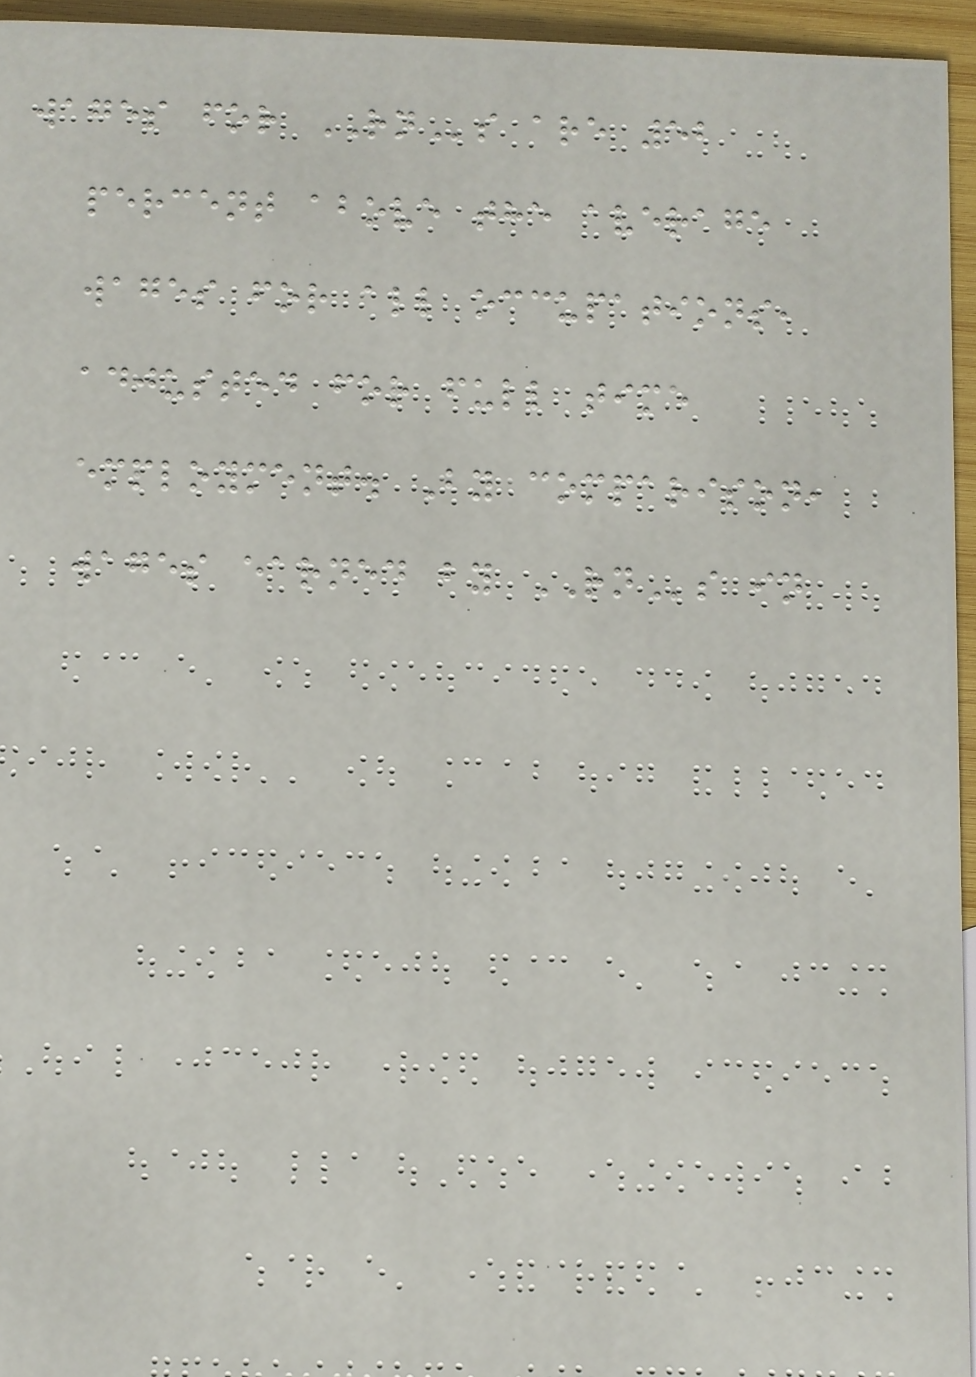wages for RNs are 52
percent above the average
wages for all occupations,
adjusted for full time
employment. By comparison,
wages earned by RNs in
